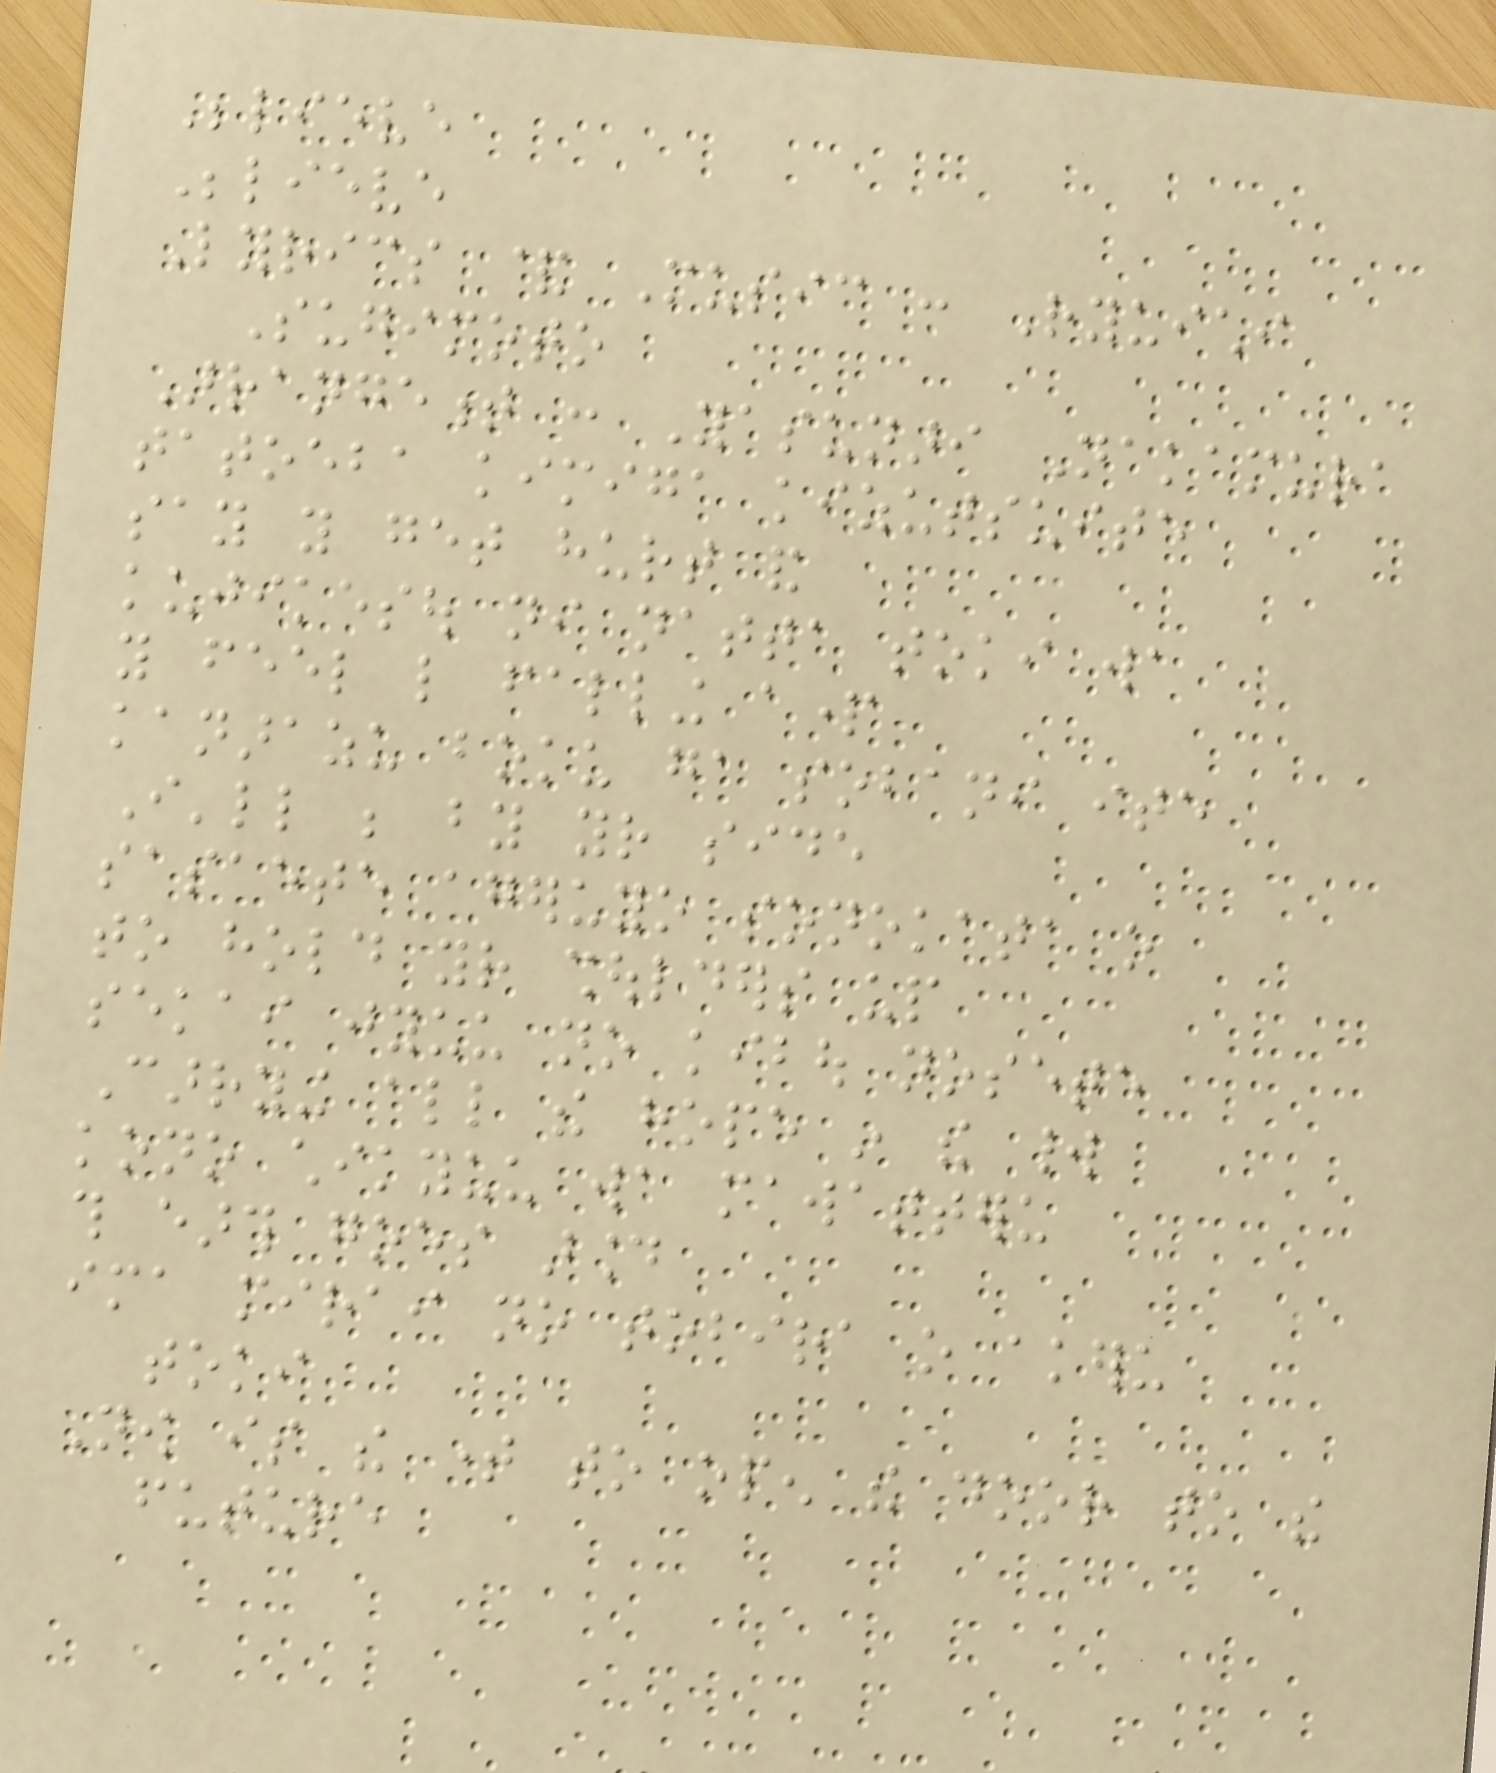Believe
Believe
Lyrics & Music : Ryuichi
Sugimoto
Arrangement : Yasunari Nakamura
tatoeba kimiga kizutsuite
say you get hurt and
kujikesou ni natta toki wa
you feel like falling apart
kanarazu boku ga sobani ite
I'll be by your side
sasaete ageruyo sonokata o
to hold your shoulders up
sekai jyuu no kibou nosete
Carrying all the hope in the world
kono chikyuu wa mawatteru
this earth goes around
ima mirai no tobira o akeru
toki
Now is the time to open the door to the
future
